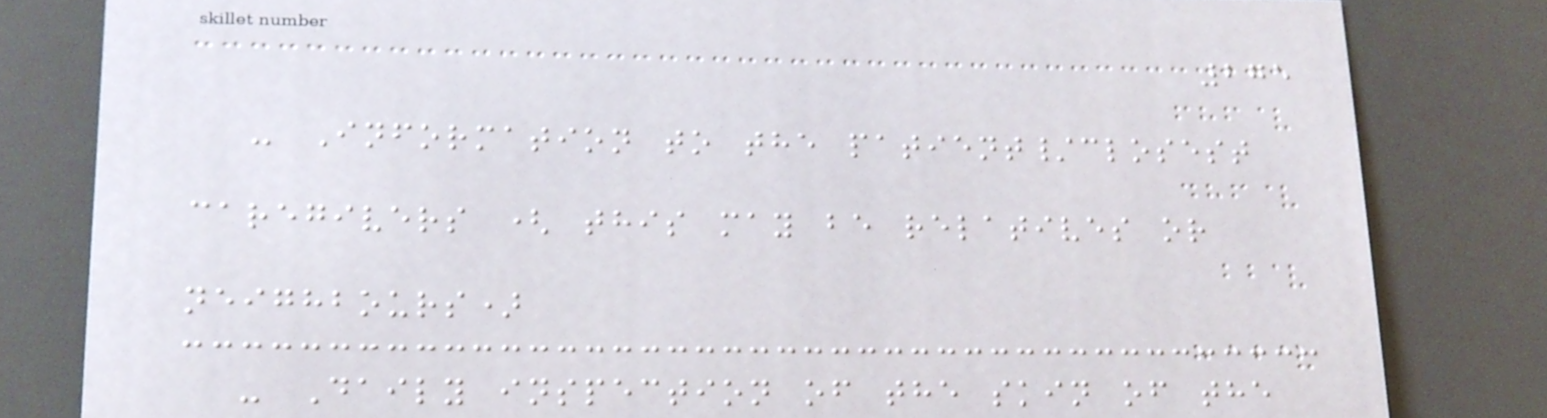275
- Information to the patient/closest
caregivers ( this may be relatives or
neighbours)
- Daily inspection of the skin of the
